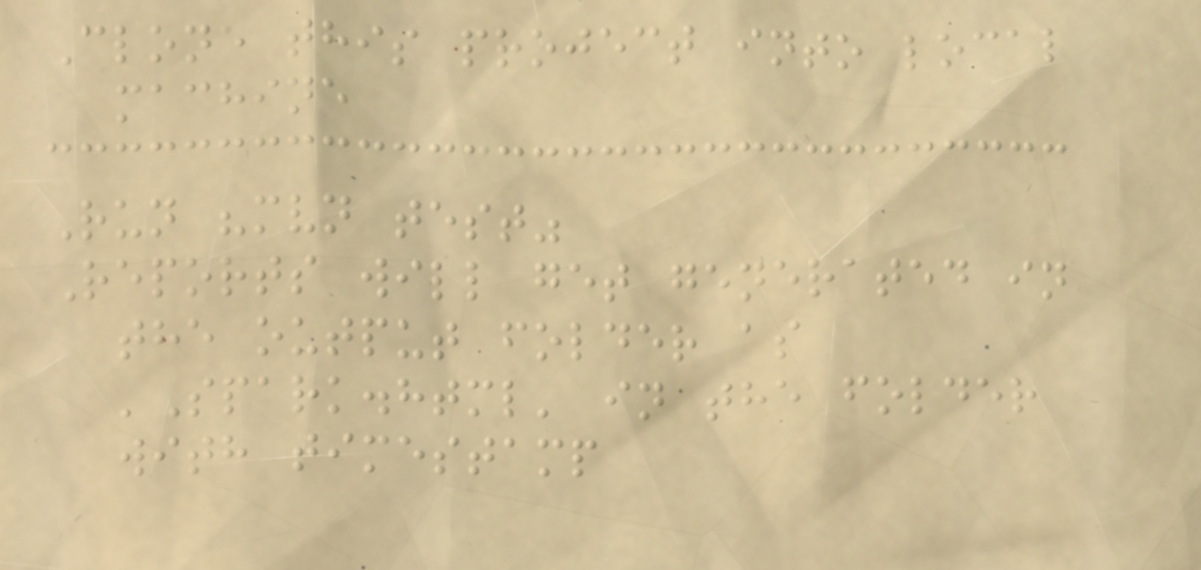Clone this project into local
machine
Run "mvn test"
Reports will get generated in
the output folder as
'Spark.html' in the folder
with timestamp
